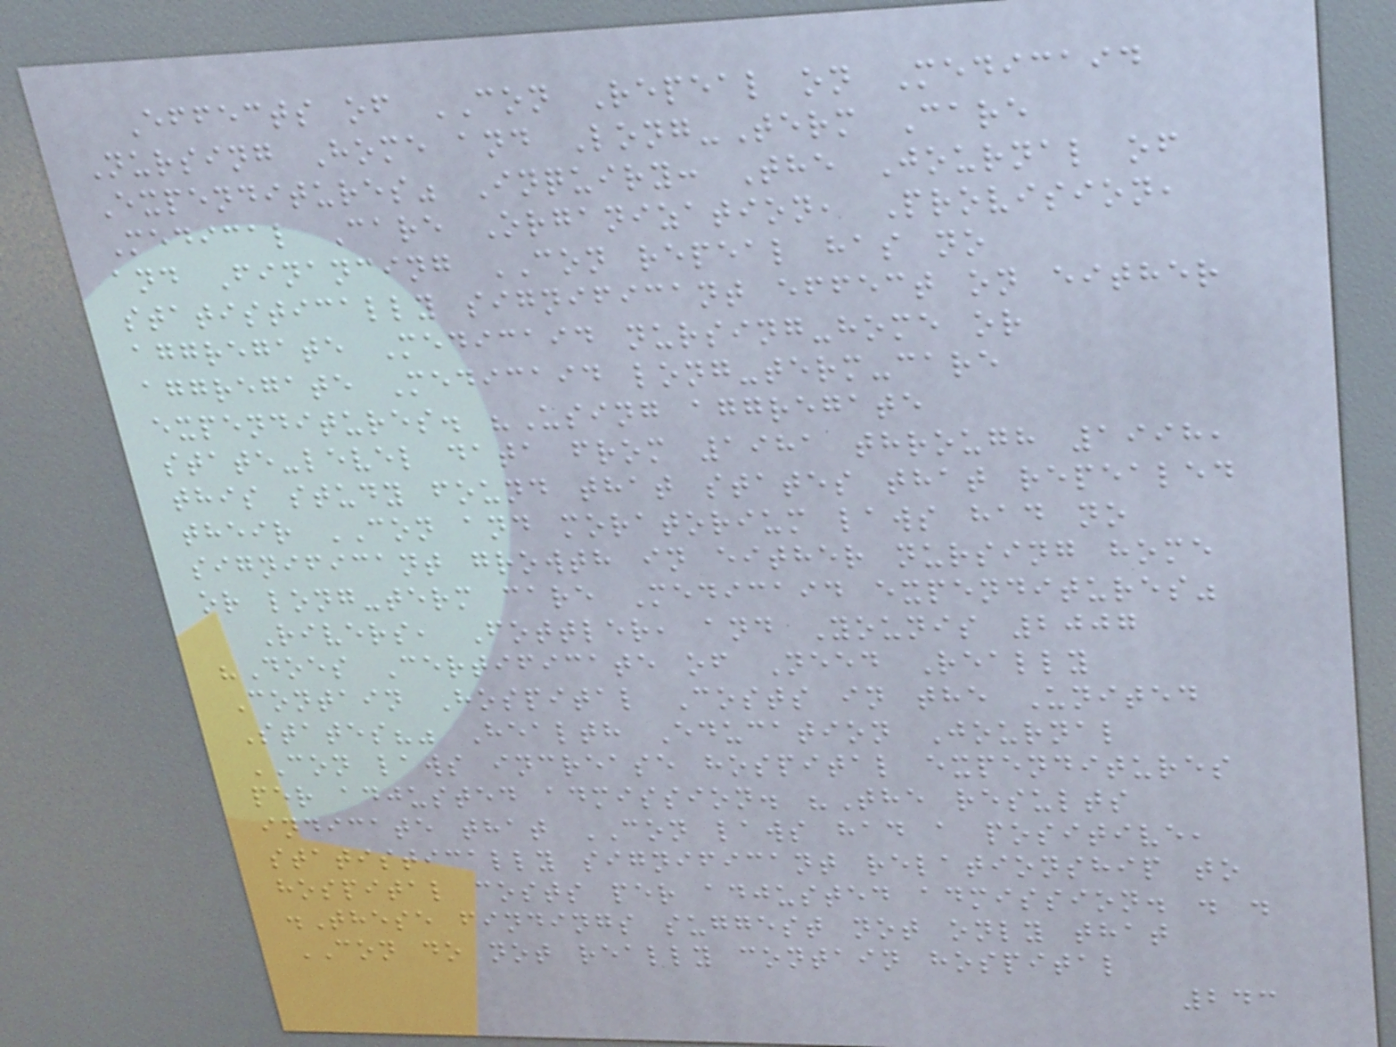Effects of CON Repeal on Medicaid
Nursing Home and Long-Term Care
Expenditures" Inquiry: The Journal of
Medical Care Organization, Provision,
and Financing CON repeal has no
statistically significant effect on either
aggregate Medicaid nursing-home or
aggregate Medicaid long-term-care
expenditures. "Using aggregate
state-level data from 1981 through 1998,
this study found that states that repealed
their CON and moratorium laws had no
significant growth in either nursing home
or long-term care Medicaid expenditures"
Rivers, Fottler, and Younis 2007
"Does Certificate of Need Really
Contain Hospital Costs in the United
States?" Health Education Journal
CON laws increase hospital expenditures
per adjusted admission. "The results
indicate that CON laws had a positive,
statistically significant relationship to
hospital costs per adjusted admission. . .
.These findings suggest not only that
CON do not really contain hospital
243
